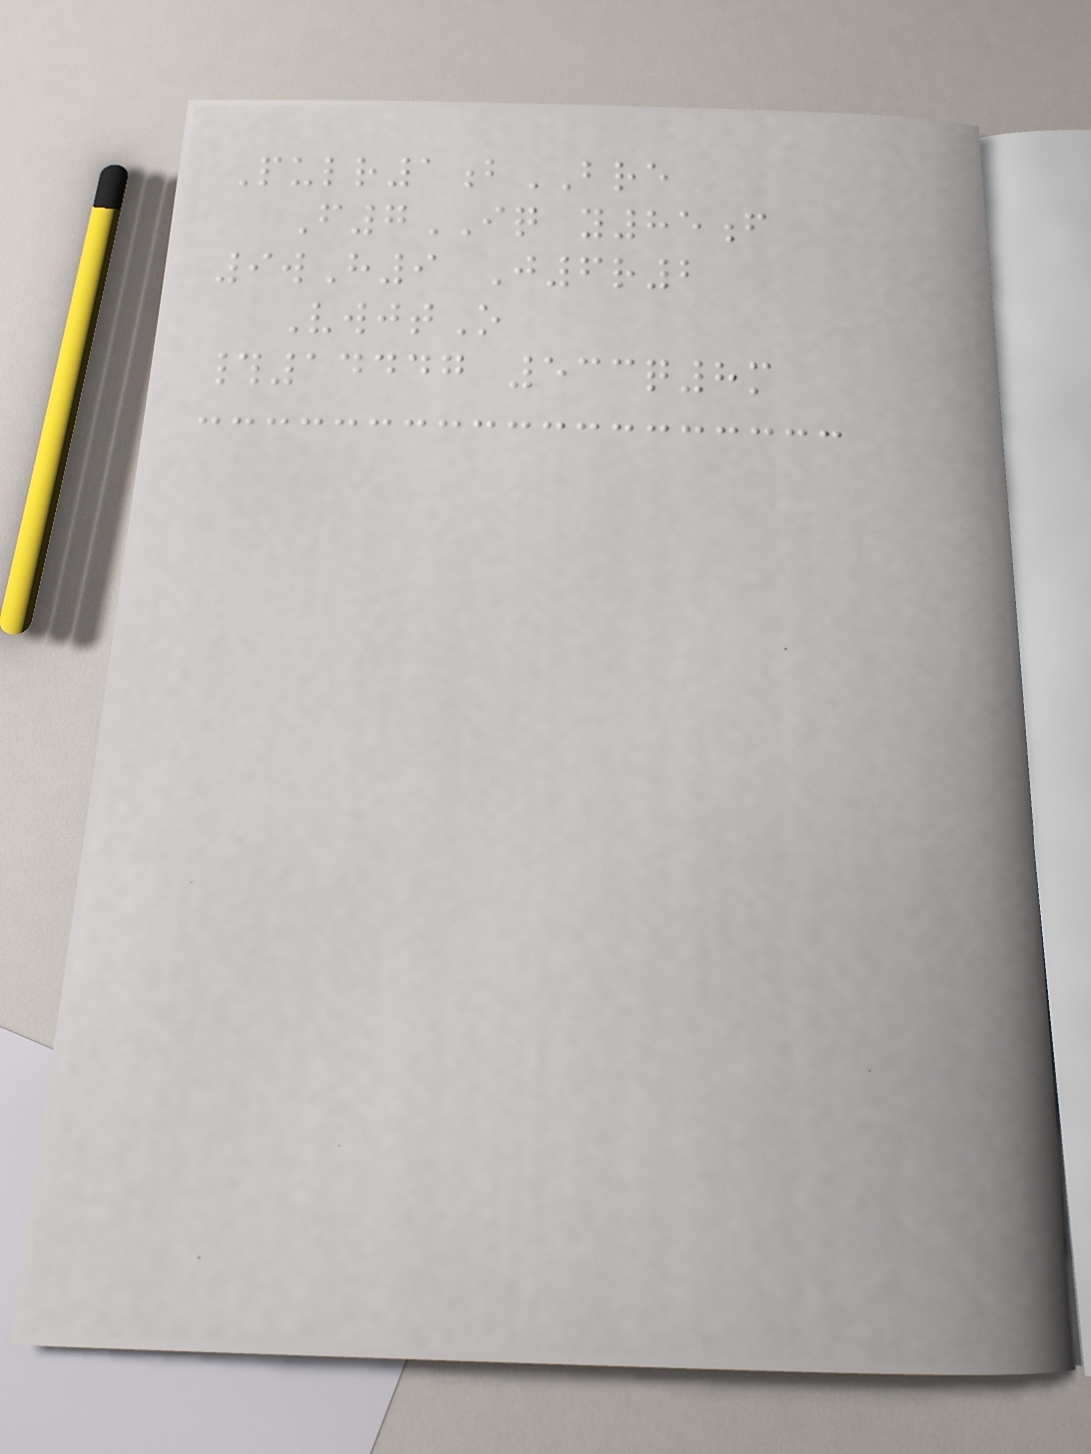Pulr1bBRE
F7IQ y85f
9wH9 J6r2
VwjtO
#14447 533q8m
